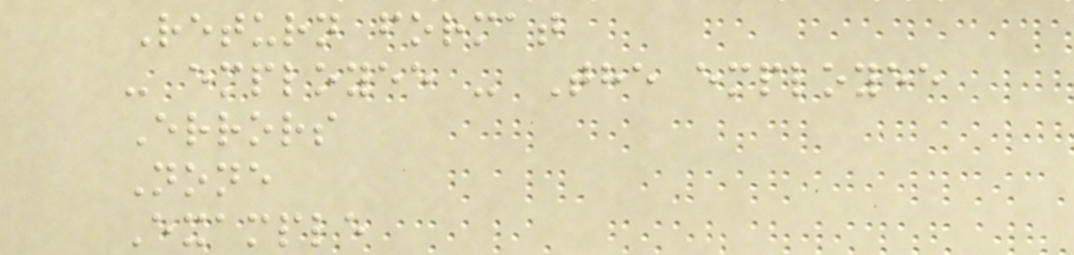Return format
- employee - The employee
Errors
None
Example
